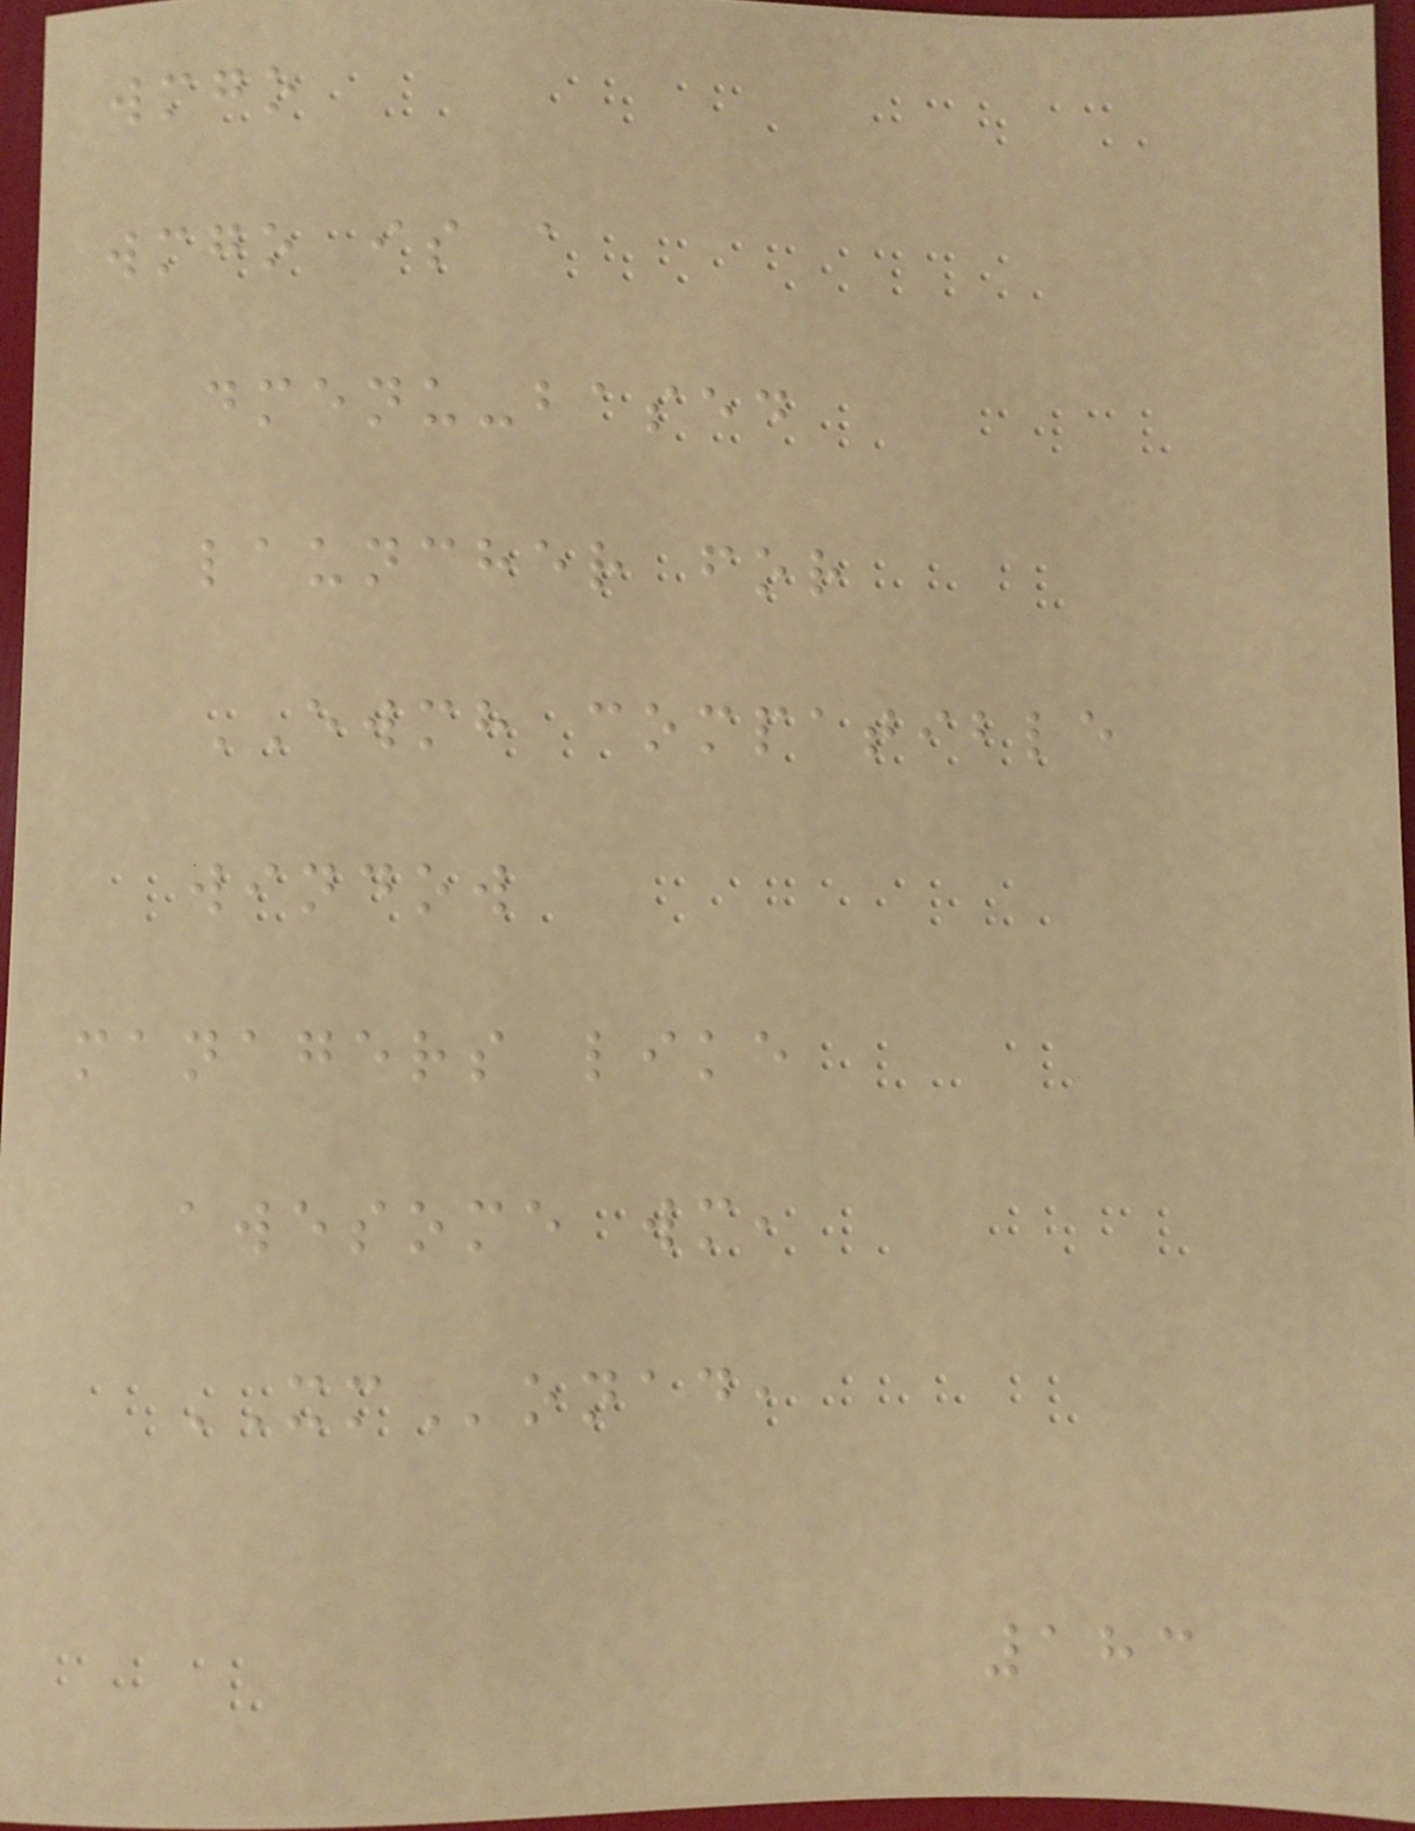wmgo
wmgo is a
dmenu-based
launcher for
EWMH compatible
window
managers like
awesome wm,
XMonad,
183
